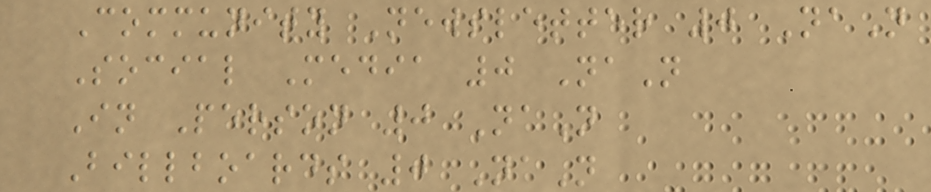Community Newsletter 0 NaN
Social Media 0 NaN
In Person 0 NaN
Billboards 0 NaN
